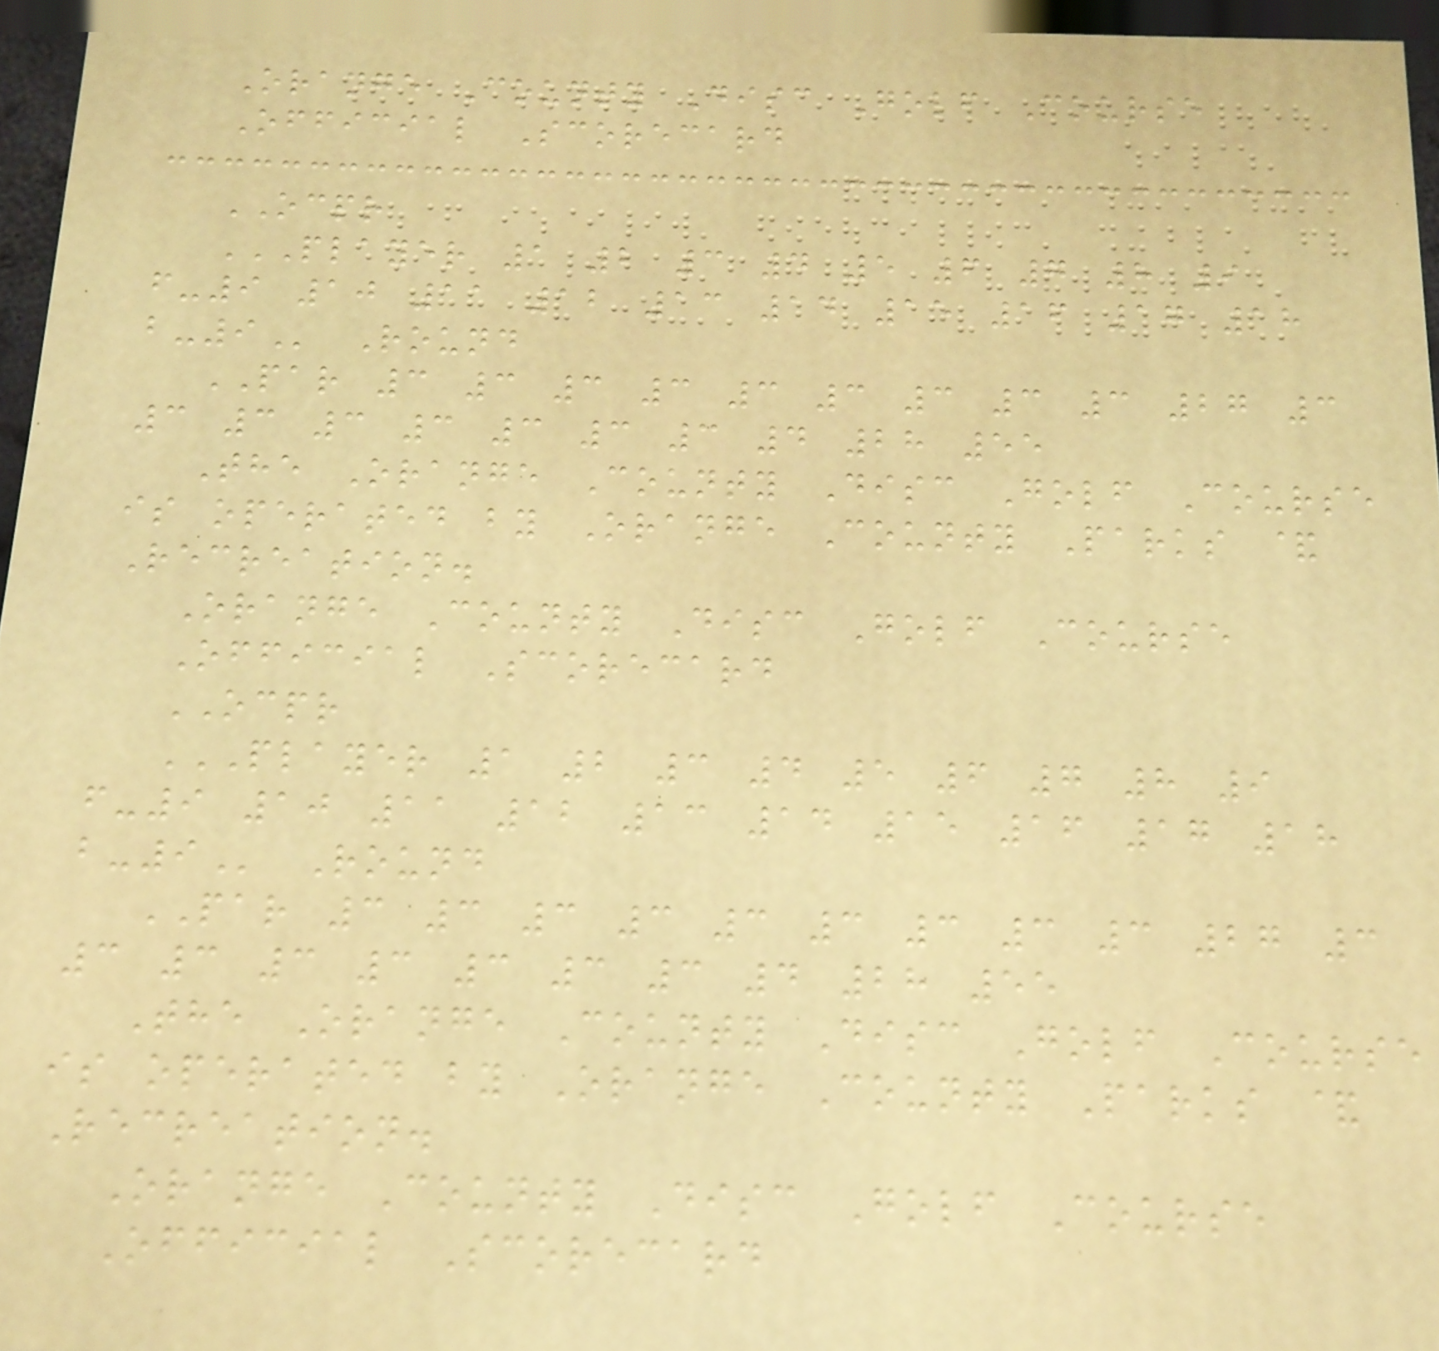Orange County Disc Golf Course
Official Scorecard
OCPR
PLAYER 1 2 3 4 5 6 7 8 9
F-9 10 11 12 13 14 15 16 17 18
B-9 Round
PAR 3 3 3 3 3 3 3 3 3 27 3
3 3 3 3 3 3 3 4 28 55
The Orange County Disc Golf Course
is operated by Orange County Parks &
Recreation.
Orange County Disc Golf Course
Official Scorecard
OCPR
PLAYER 1 2 3 4 5 6 7 8 9
F-9 10 11 12 13 14 15 16 17 18
B-9 Round
PAR 3 3 3 3 3 3 3 3 3 27 3
3 3 3 3 3 3 3 4 28 55
The Orange County Disc Golf Course
is operated by Orange County Parks &
Recreation.
Orange County Disc Golf Course
Official Scorecard
